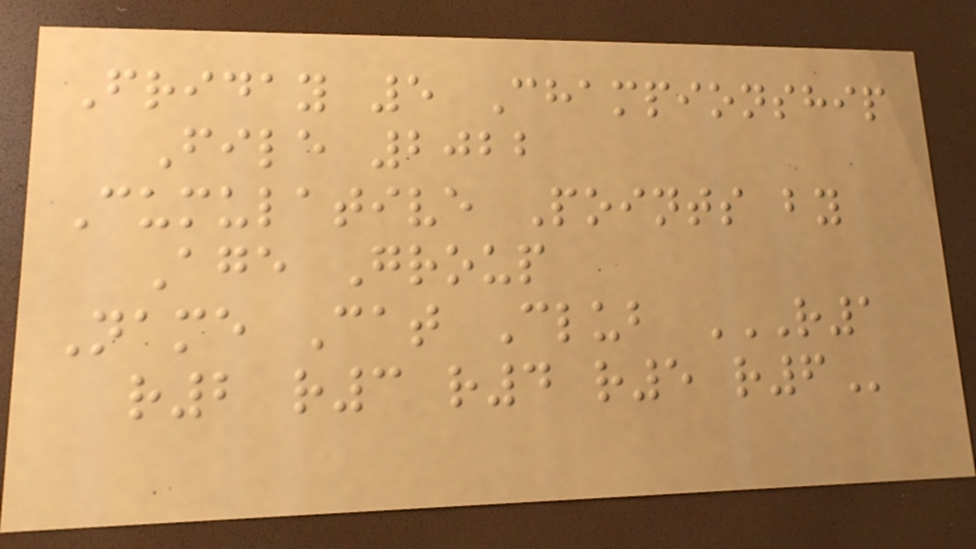Friday 5 Championship
File 2022
Cumulative Points by
Age Group
Name Cat Club R1
R2 R3 R4 R5 R6
